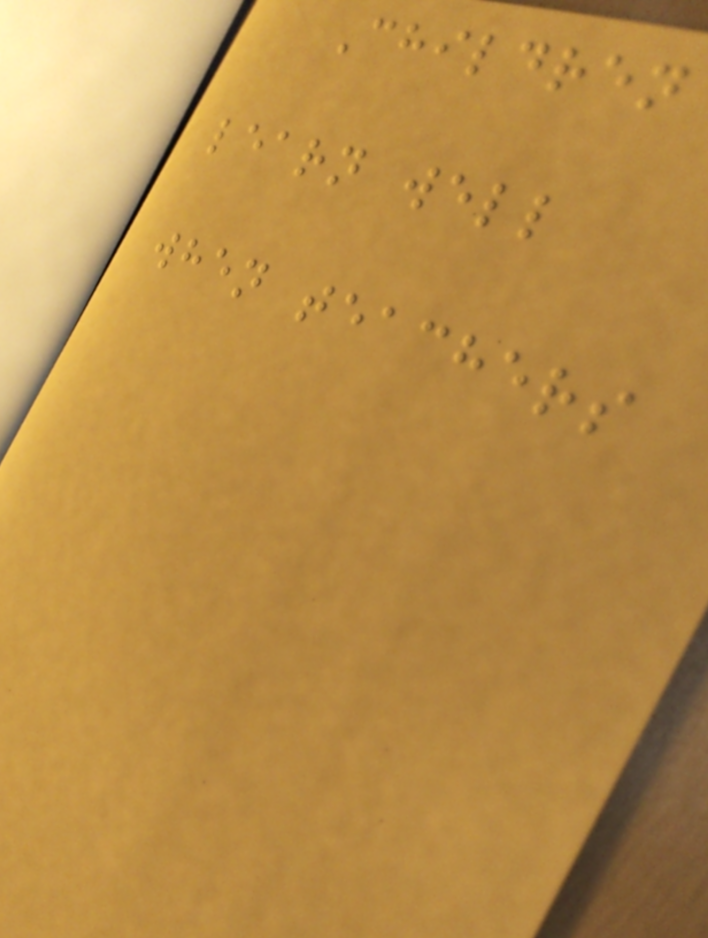Children
learn well
when teachers
